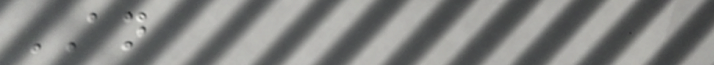AN
